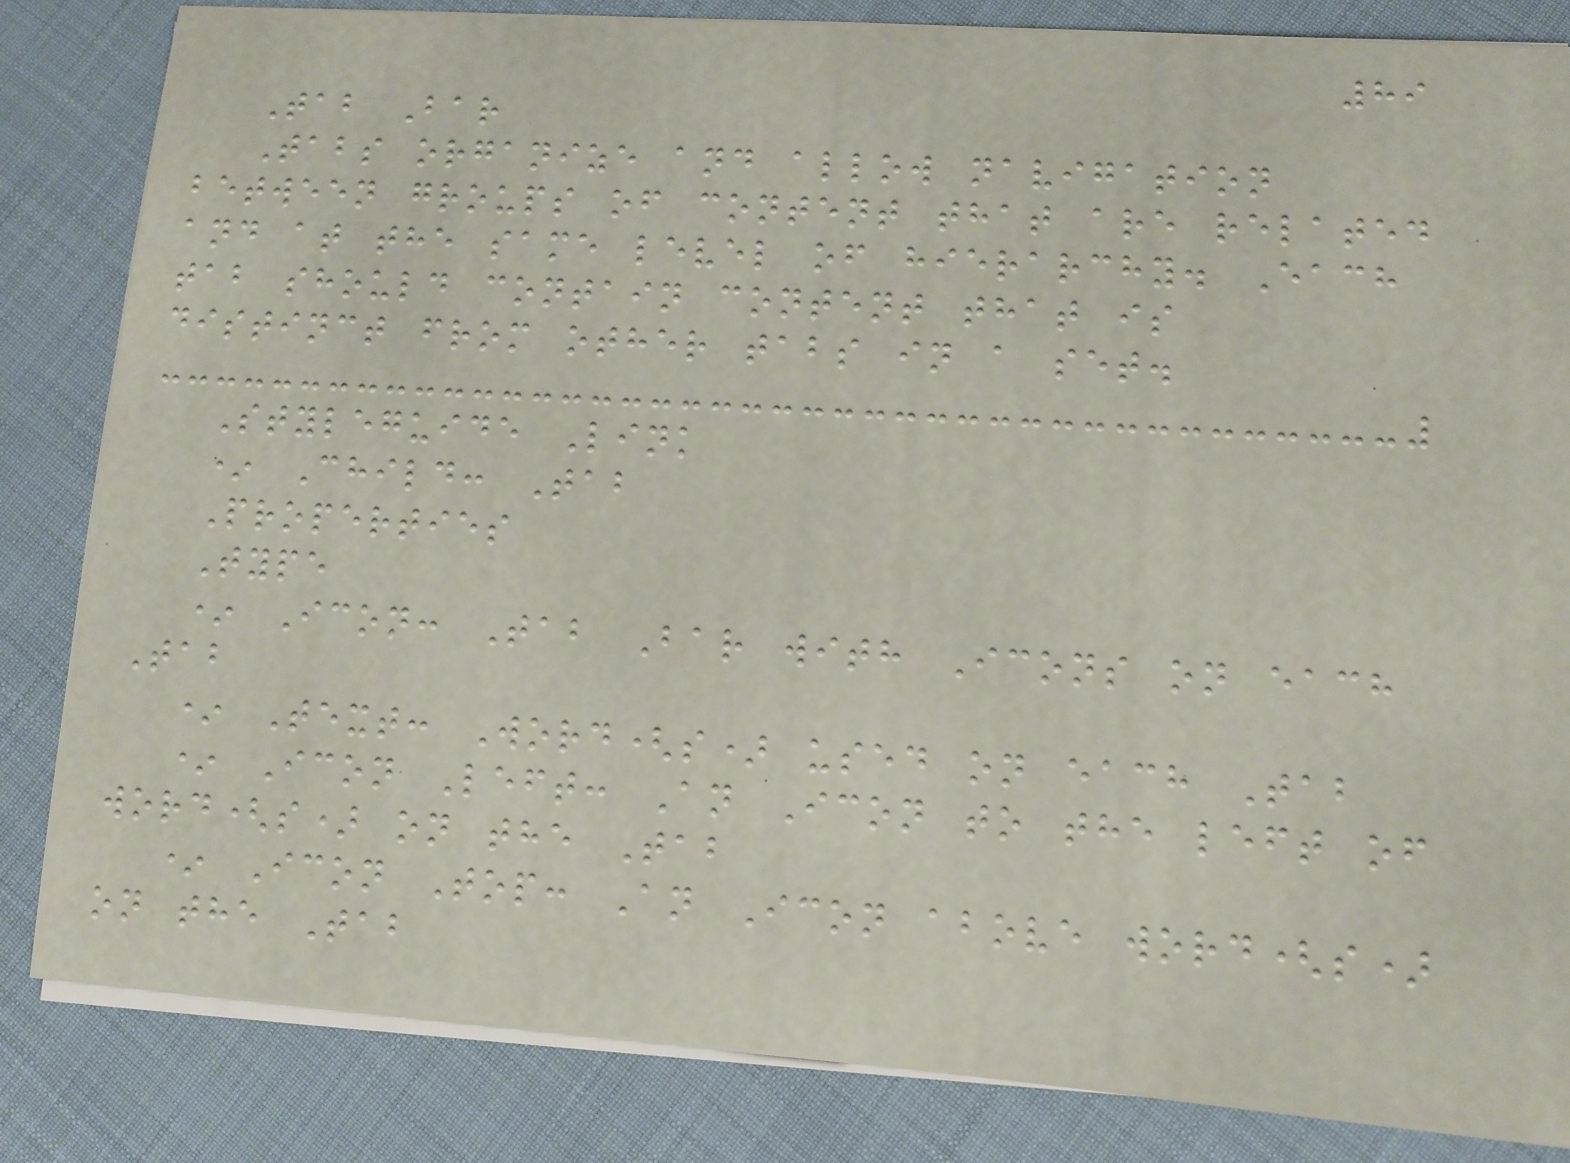89
Tab Bar
Tabs organize and allow navigation
between groups of content that are related
and at the same level of hierarchy. Each
tab should contain content that is
distinct from other tabs in a set.
Styleguide Link
* Child: Tab
Properties
Type
* Icon: Tab Bar with Icons on each
Tab
* Text: Word(s) used on each Tab
* Icon Left: An Icon to the left of
word(s) on the Tab
* Icon Top: An Icon above word(s)
on the Tab
